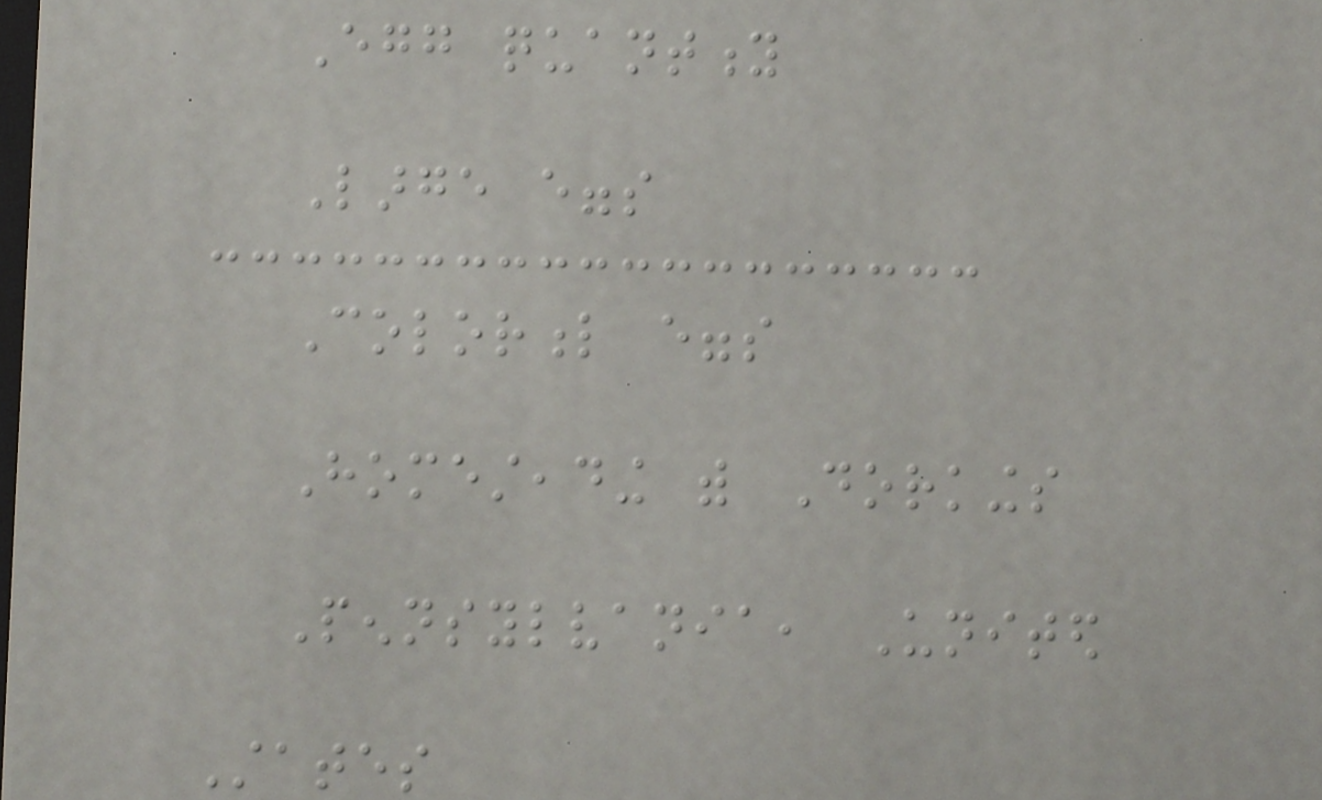Egg quantity
Large eggs
Colorful eggs
Homesteading with Dorkings
Pennsylvania, United
States
